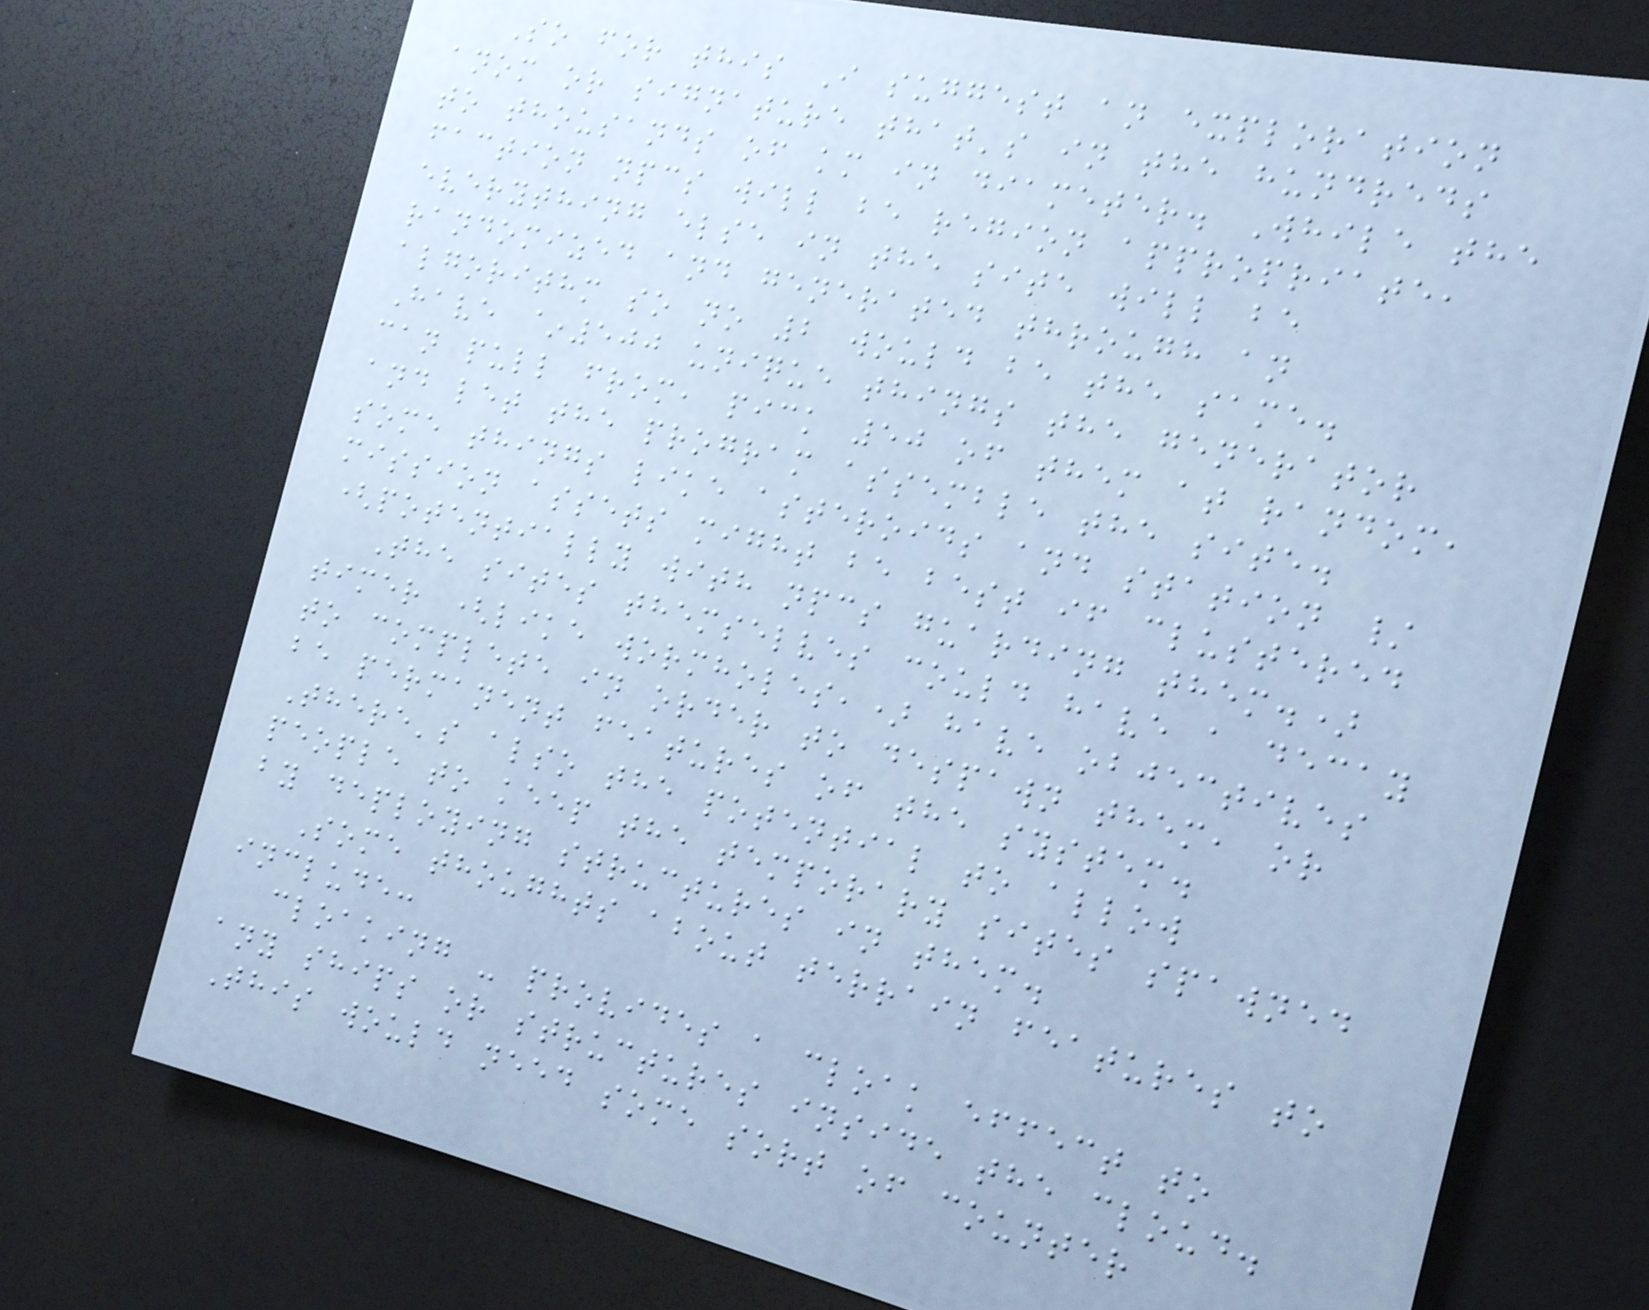So for this I suggest an exploration
anom or signature that's in the hundreds
to thousands of km in diameter. While the
faction npcs will be region appropriate,
everything else in the site will be
randomized and generated through an
algorithm so no 2 would be the same.
Have ~500 unique things the generator
can pull from, pick 50 of them at random,
and let the program assemble the site.
some things like asteroids and station /
mission assets might be best if clustered
(potentially with npcs guarding them.)
The sites themselves could have a decay
timer (like wormholes,) have objectives
to complete in order to despawn them, or
be permanent features of the system.
There's also the potential to allow
people to keep the temporary sites spawned
by deploying structures in them.
Some thoughts about terrain features to
include:
cloaking - provides a cloak effect to
any ships or structures inside the cloud.
This would need some sort of counter
